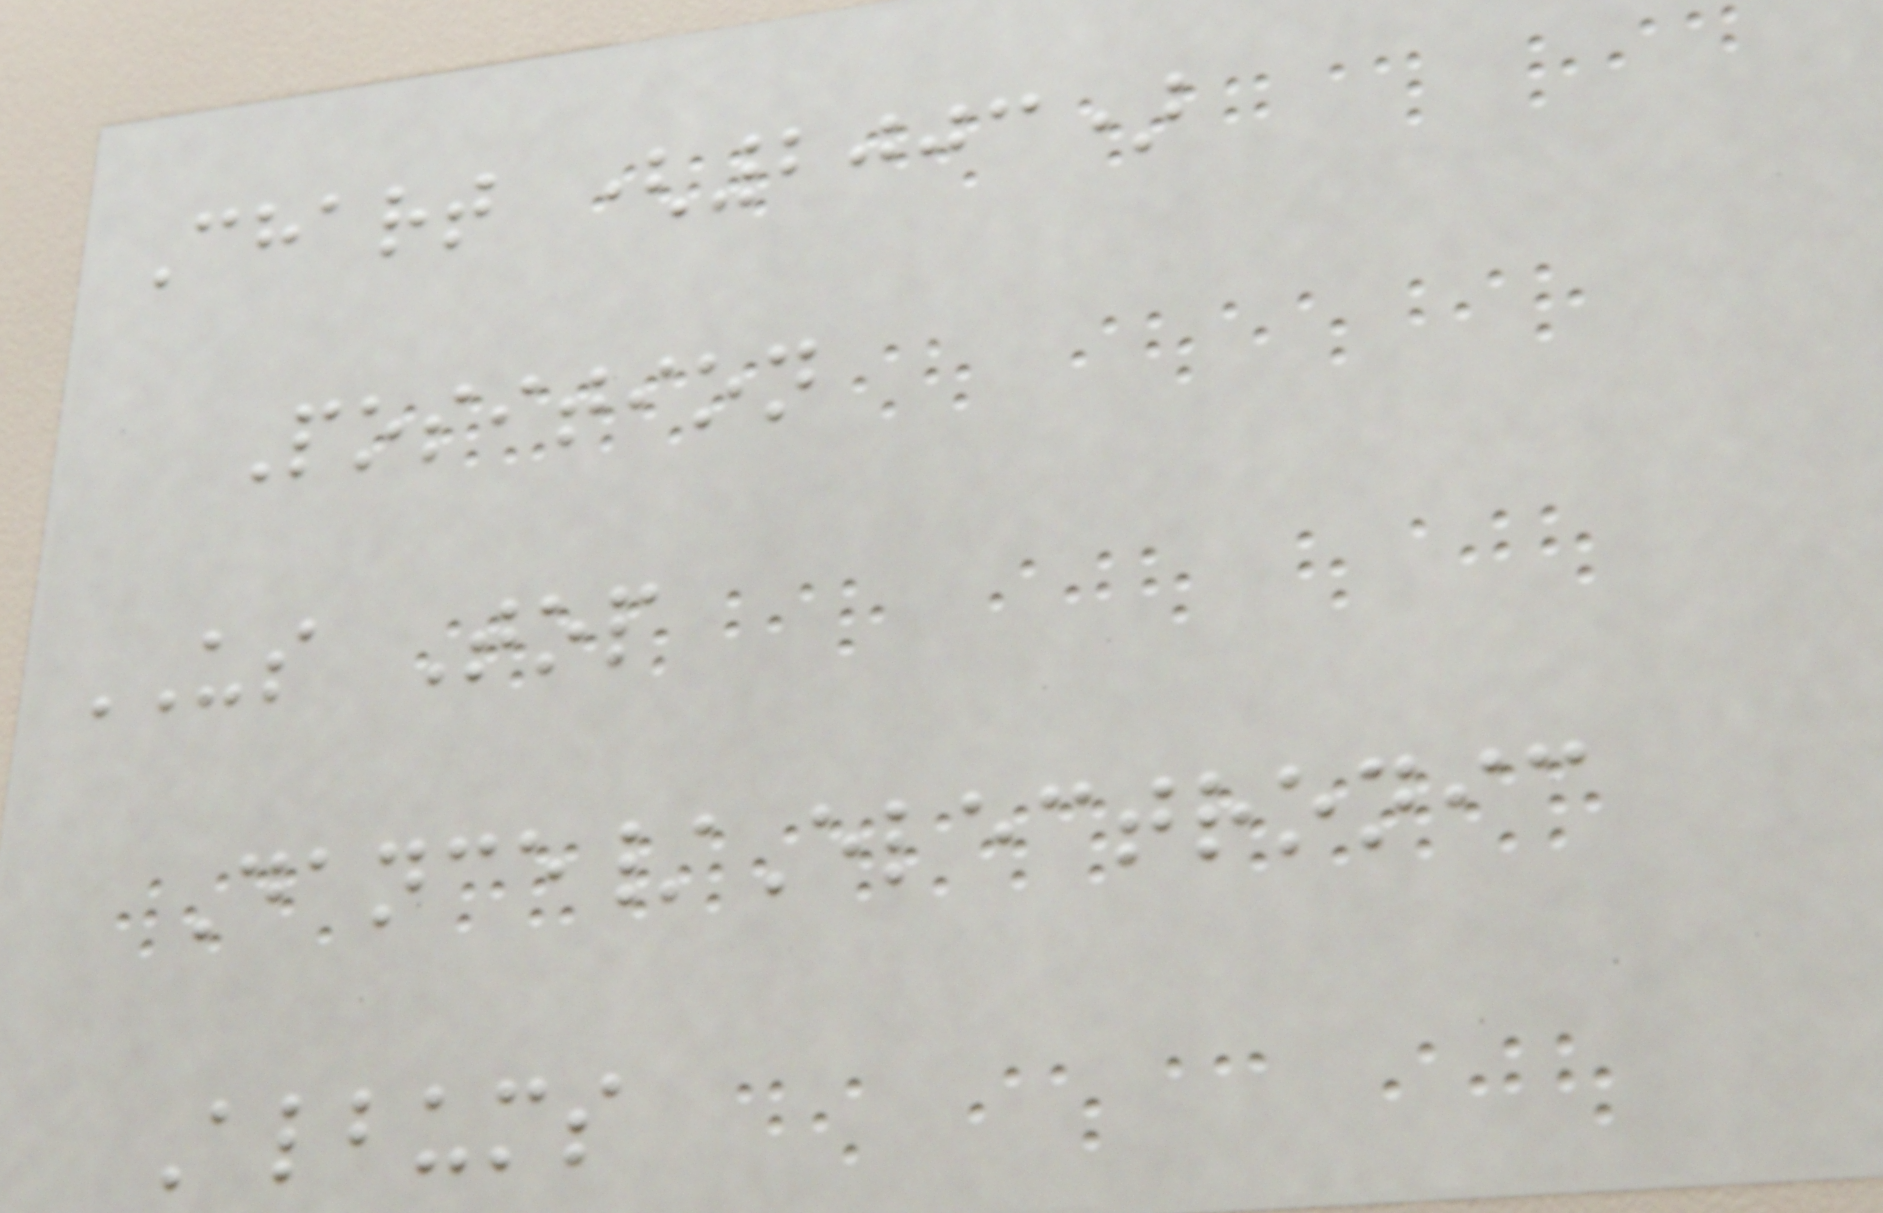Chart (2003)
Position
US Top
Dance/Electronic
Albums
